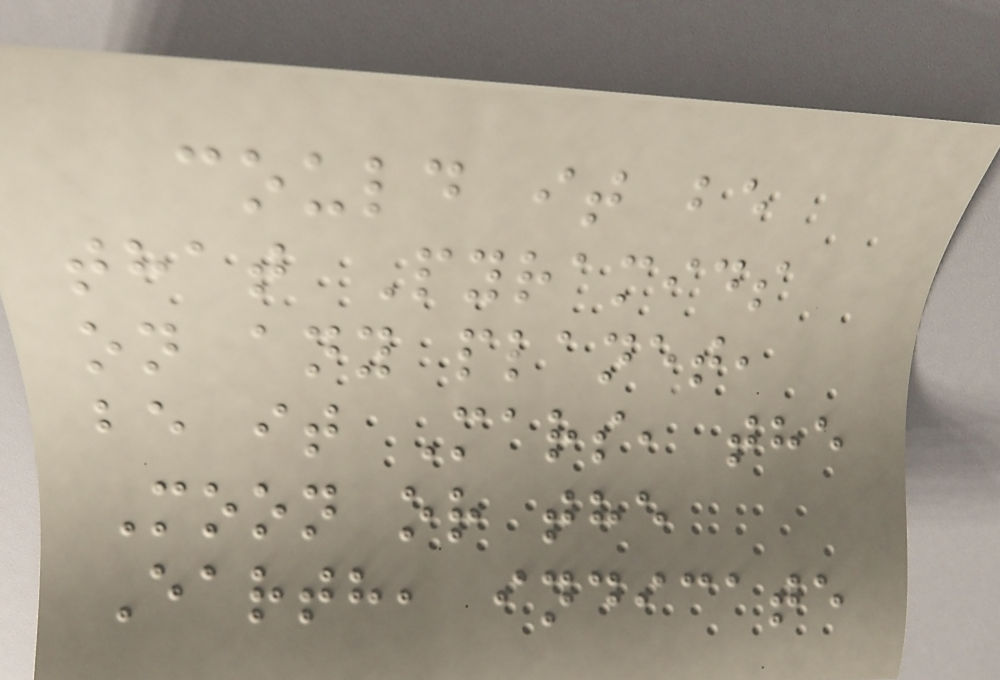could it be
that Pyramids
on any planet,
be it Mars, the
Moon or the
Earth, indicate
